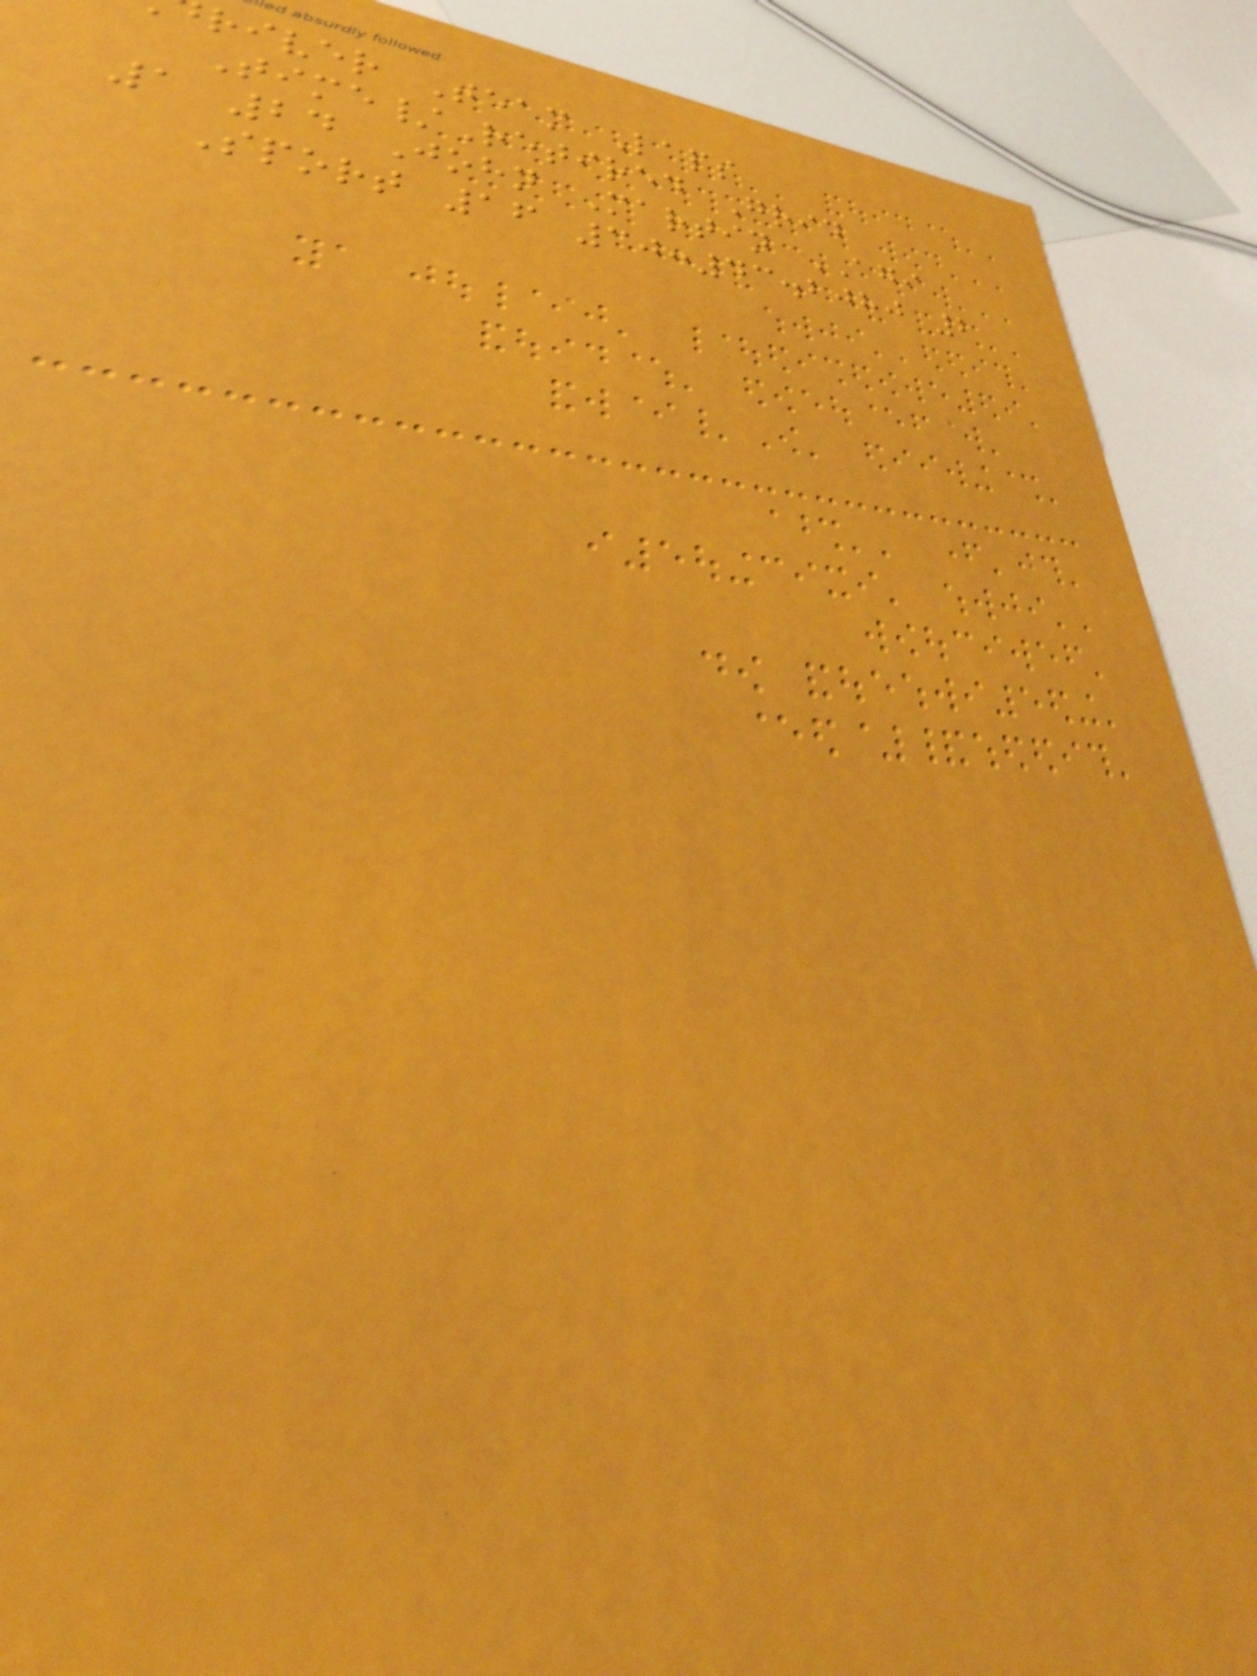river Team Laps
Time/Retired Grid
1 24 John Martin AGI
Sport 16 30:43.2080 2
